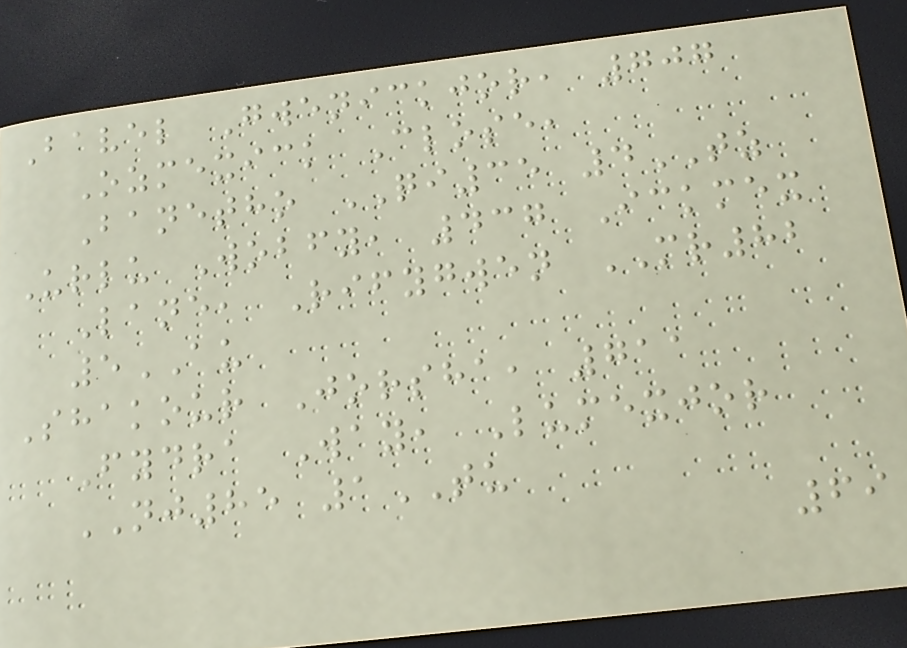Bavel Gwenickjor, 707
Ozmexick Close,
Banetho QI35 4TZ
Urlu Wobfy, 437 Ickmex
Lane, Rifygwen MR82
5AU
Shakour Jorsha, 711
Fydra Way, Lumexjor
NJ85 1TU
69
